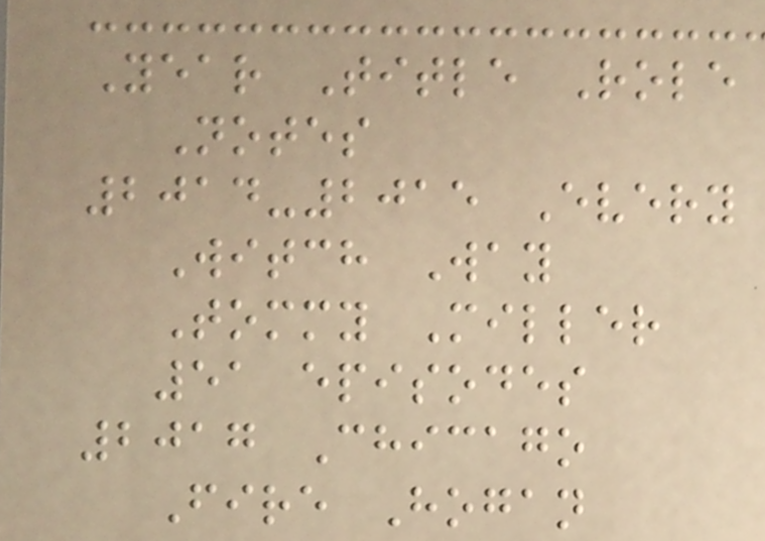Year Title Role
Notes
2014-2015 Every
Witch Way
Tommy Miller
51 episodes
2017 Chicago
Fire Hogan
